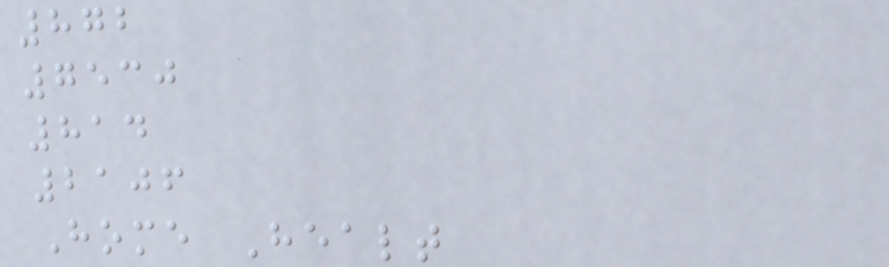872
7530
814
2106
Home Healt
